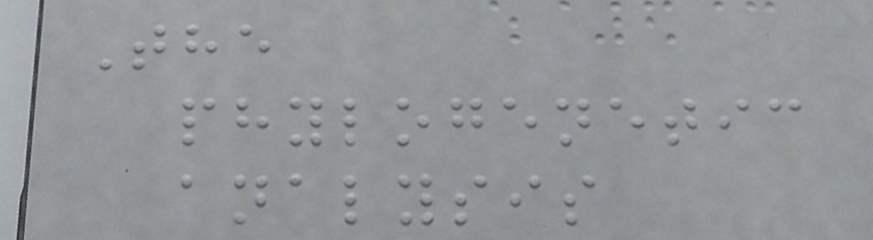The
phylogenetic
analysis
